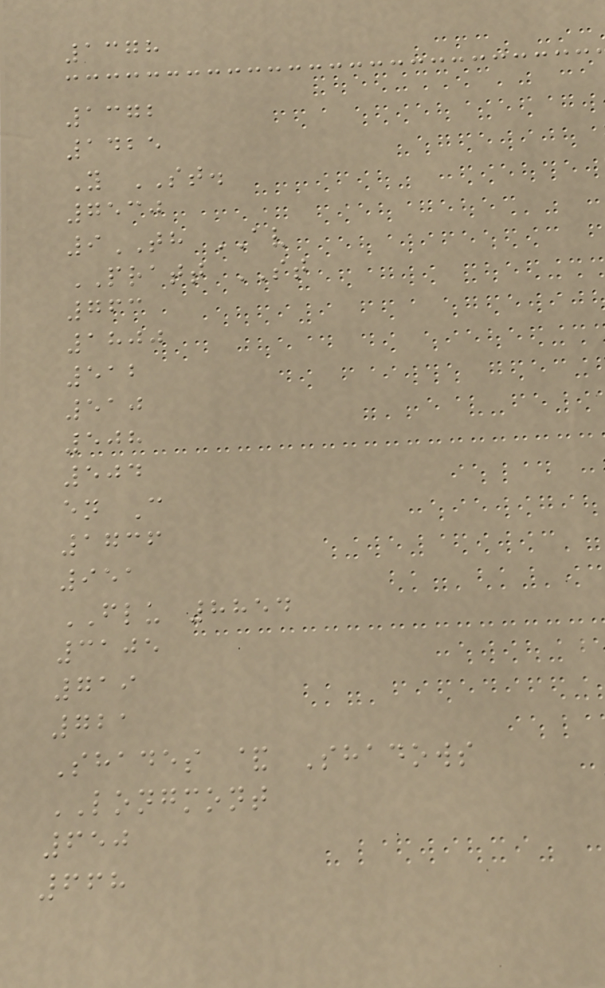1378
1372
1425
Y ST.
7530
9TH AV
PRATT ST
763
1800
512
510
508
504
en C
1736
951
FLU 8854
3105
719
721
Shades & Shadows
LONGMONT
650
668
